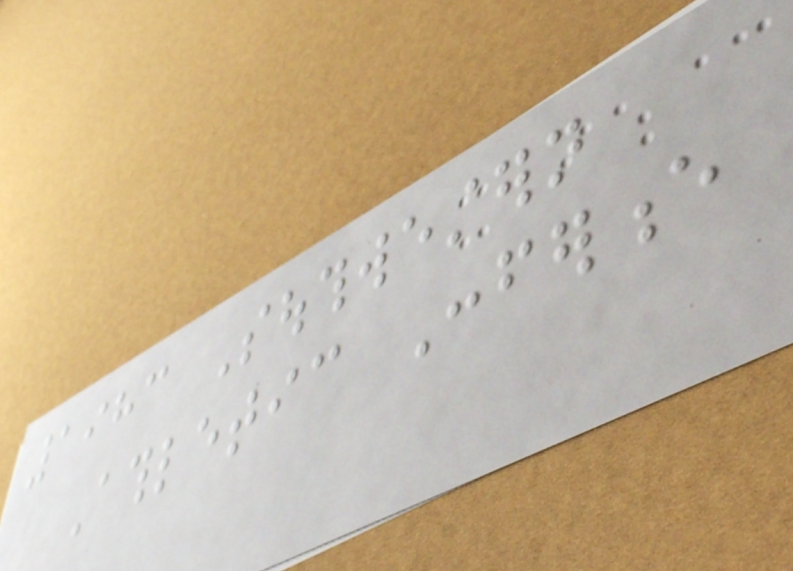1983 Southwestern
Athletic Conference
